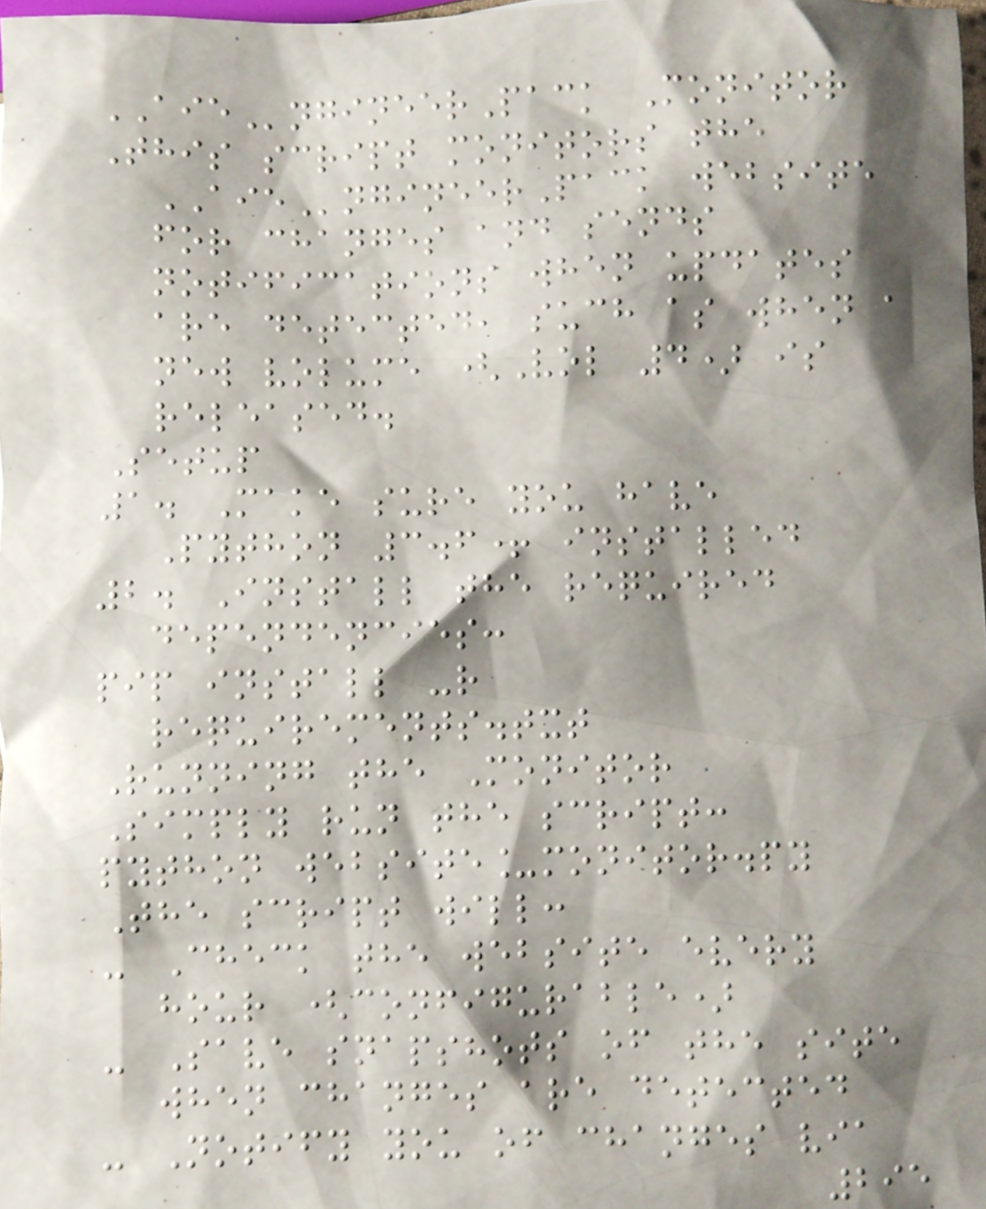AIEngineerPack Monitor
This script monitors the
AIEngineerPack website
for changes and sends
notifications when updates
are detected, such as when a
new volume (Vol 4) is
released.
Setup
1. Make sure you have
Python 3.6+ installed
2. Install the required
dependencies:
pip install -r
requirements.txt
Running the Monitor
Simply run the script:
python website_monitor.py
The script will:
- Check the website every
hour (configurable)
- Save snapshots of the site
when changes are detected
- Notify you of changes via
295
